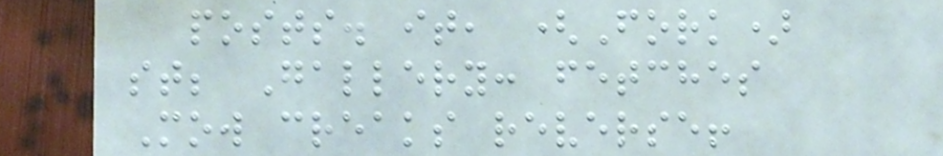posts. it, (Fork)
st; Gallery: fetches
Mow creaks reverse!
